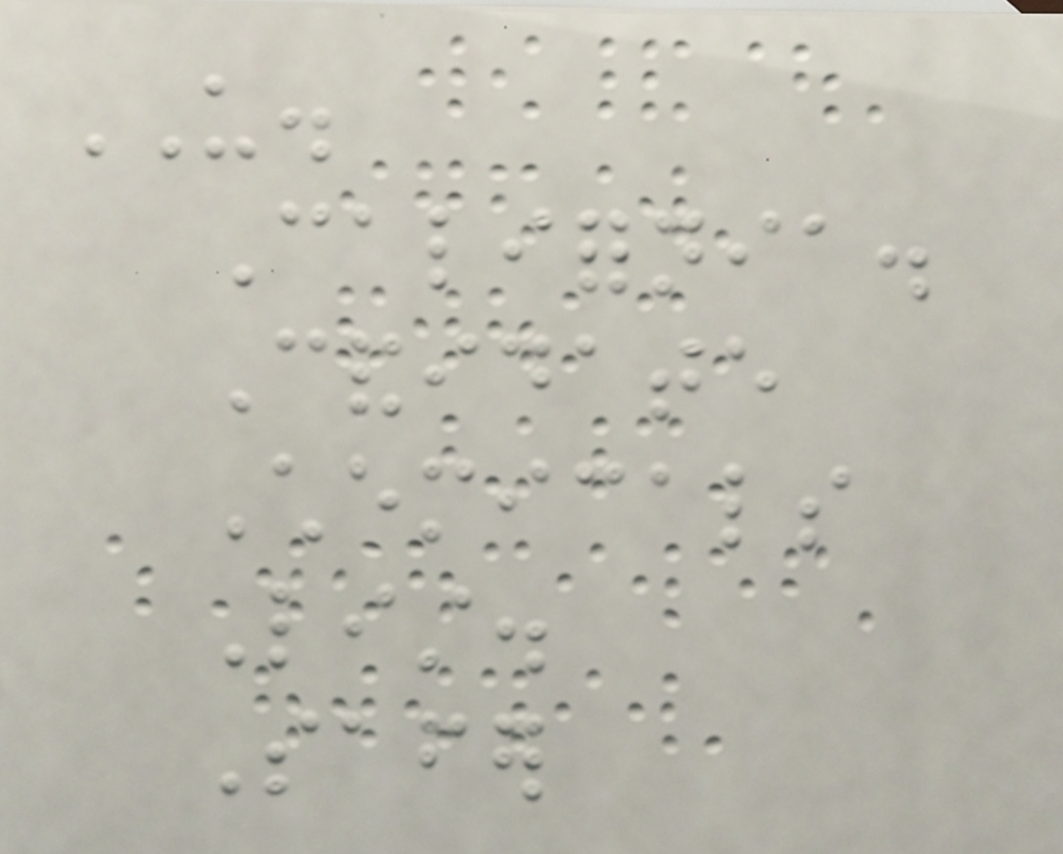US.
California.
Candidate
Chemicals
List.
Safer
